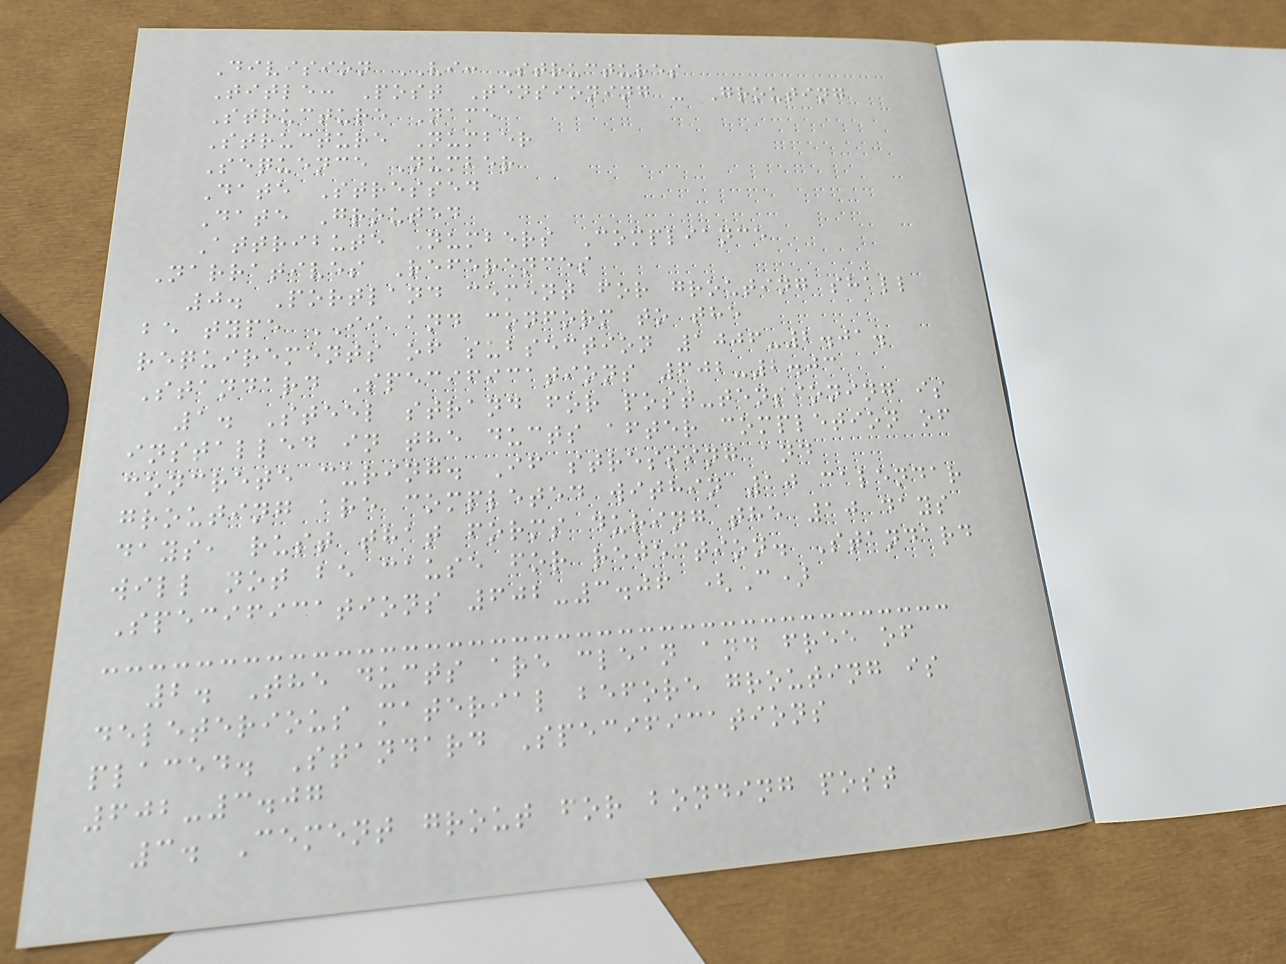Division VI: Structures
Title: Post Tensioning - Grouting
Structure Name
Structure Number
Sequence Number
Date Stressed
Date Grouted
Attribute Numbers Compliance
Narratives References
0. Portland cement for grouting shall
be type II and conform to the
requirements of subsection 1006-2.01.
Standard Specifications 602-2.03
1. Steel strand for post-tensioning is
installed in the ducts after completion of
concrete curing. If stressing and
grouting are completed within 10 calendar
days, rust that forms during the 10 days
will not be cause for rejection. Standard
Specifications 602-3.06 (C)
2. The ducts are clean and free of
deleterious material before grouting is
placed. Standard Specifications
602-3.07
3. Cement grout for bonding post
